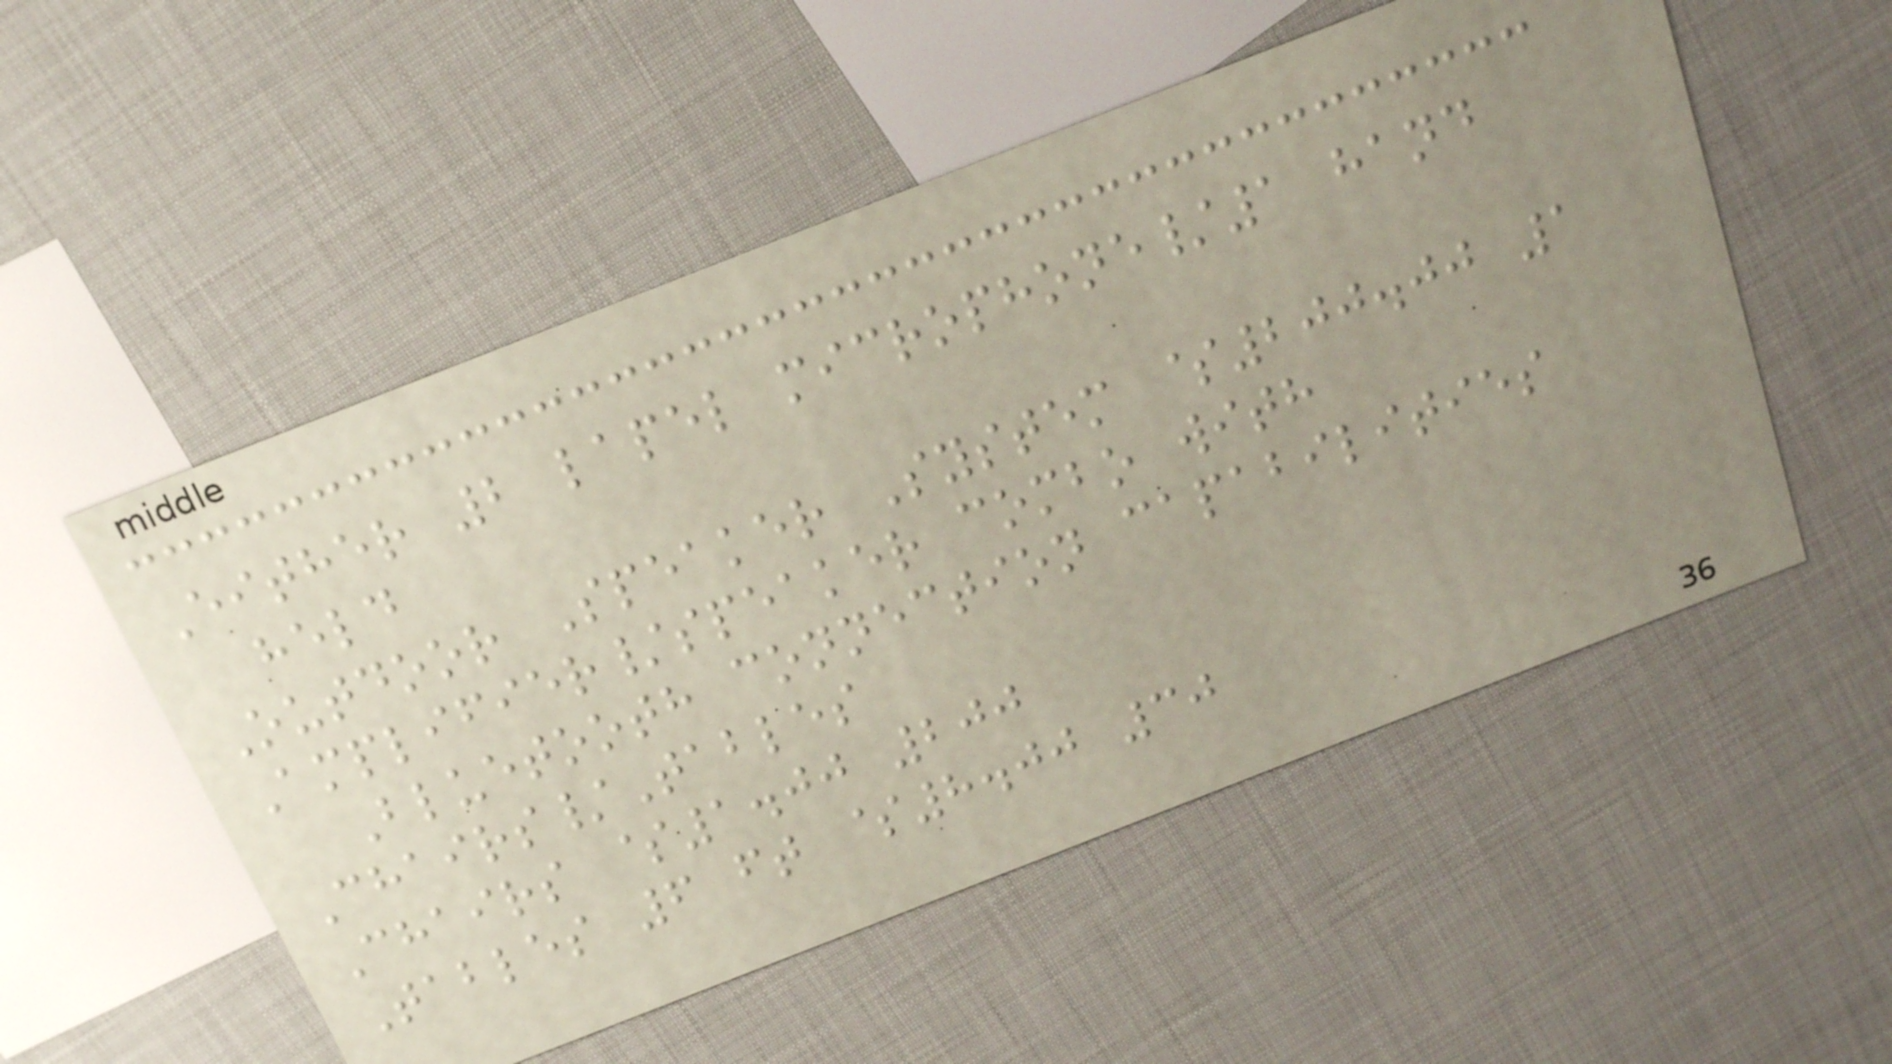Either 2 lapel microphone/1 hand
held
Outdoor Speaker System $200.00 1
Amplifier/speaker combo with
Bluetooth connection capabilities
Chairs/Tables
Chairs $1.00 200
Tables 6 ft $8.00 30
